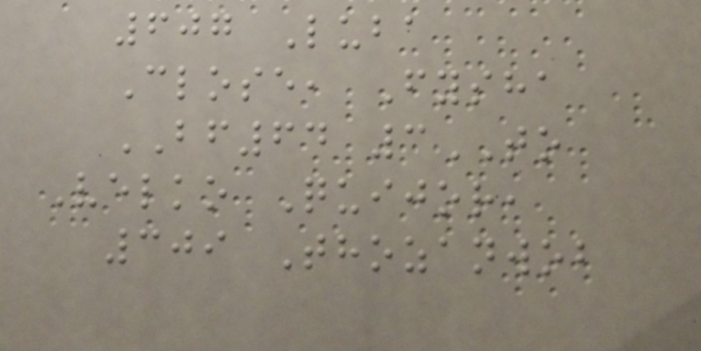607 Luba
Close, Fysha
BF64 3TO
Velko Quijor,
309 Thozanwob
